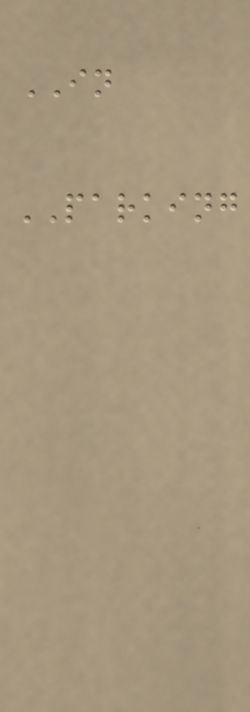IN
PARKING
